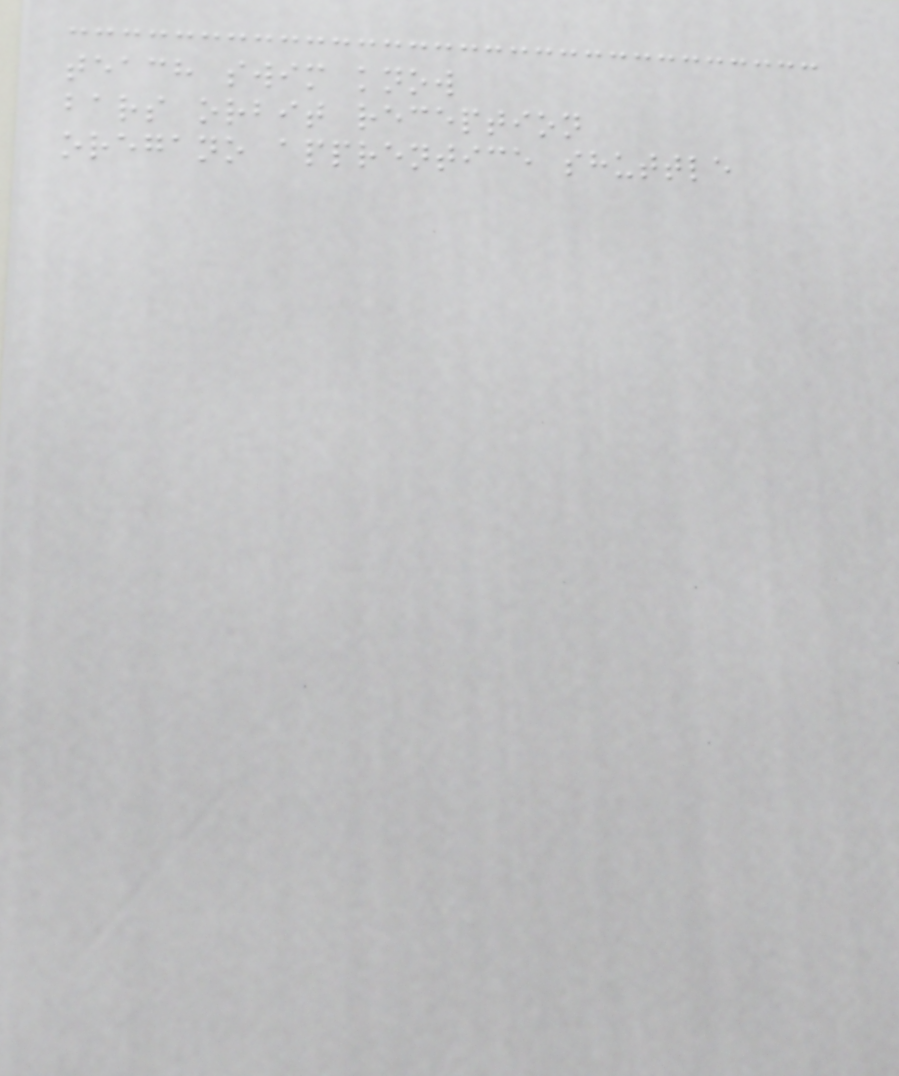teach swim know
bars orbit reception
oregano apprentice shuttle
